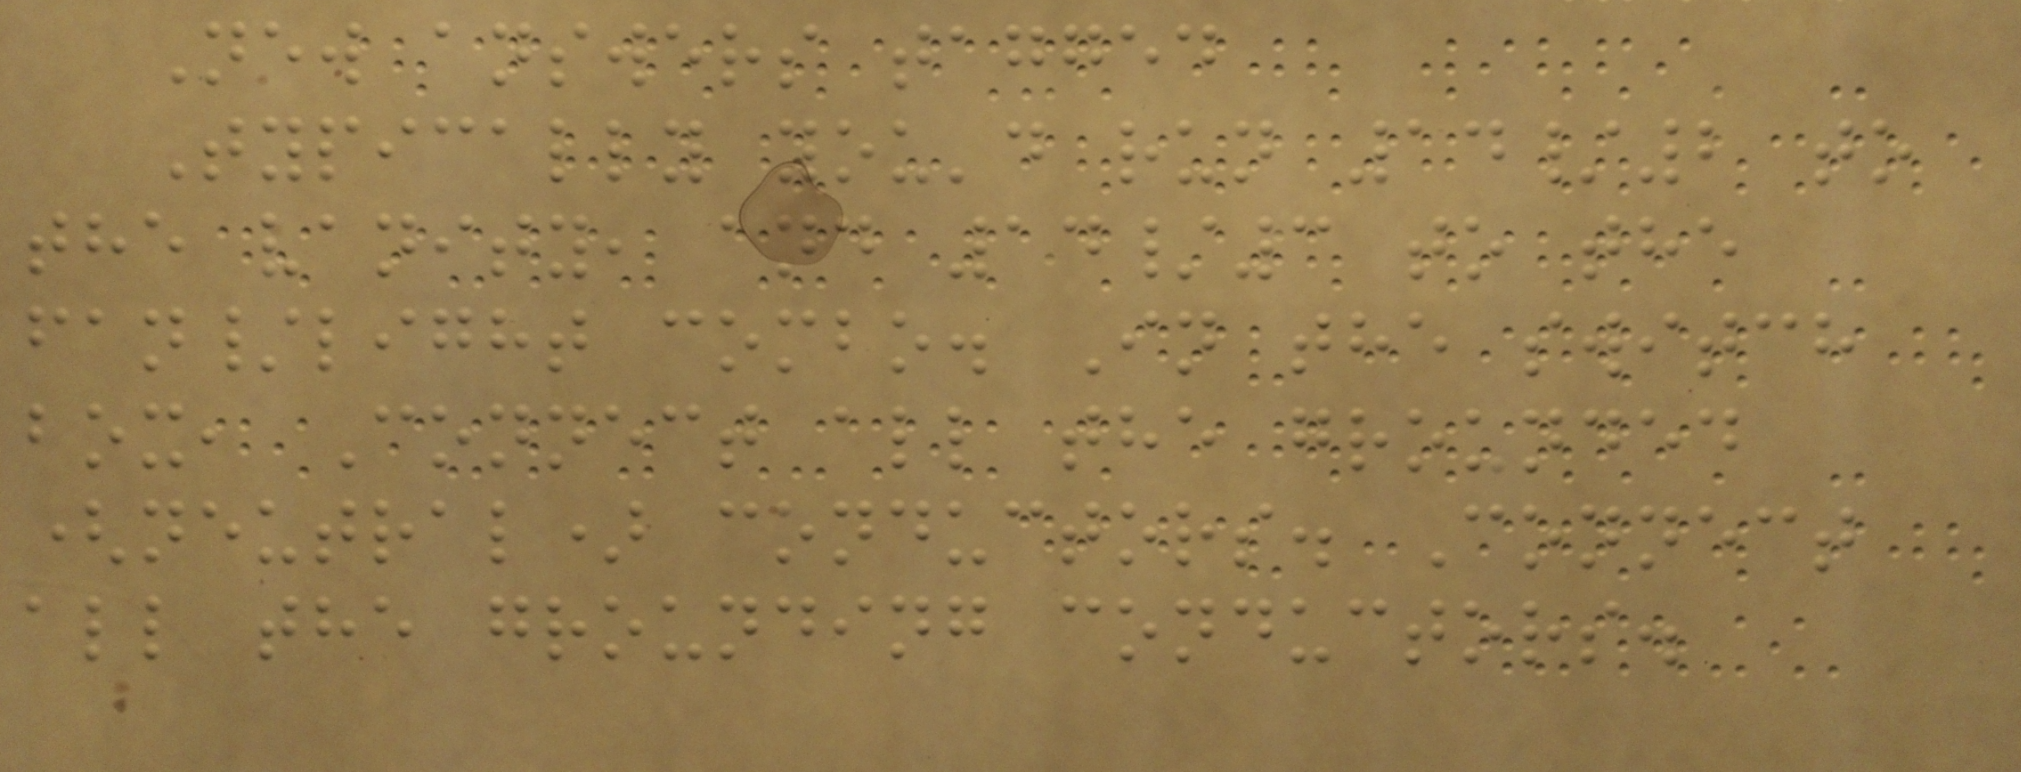New answers tagged
Typically you'd run 14/2 to
the vanity, and 14/3 to the
fan/light combo. In the switch
box, Connect all the grounded
(neutral) conductors. Connect
all the grounding conductors.
